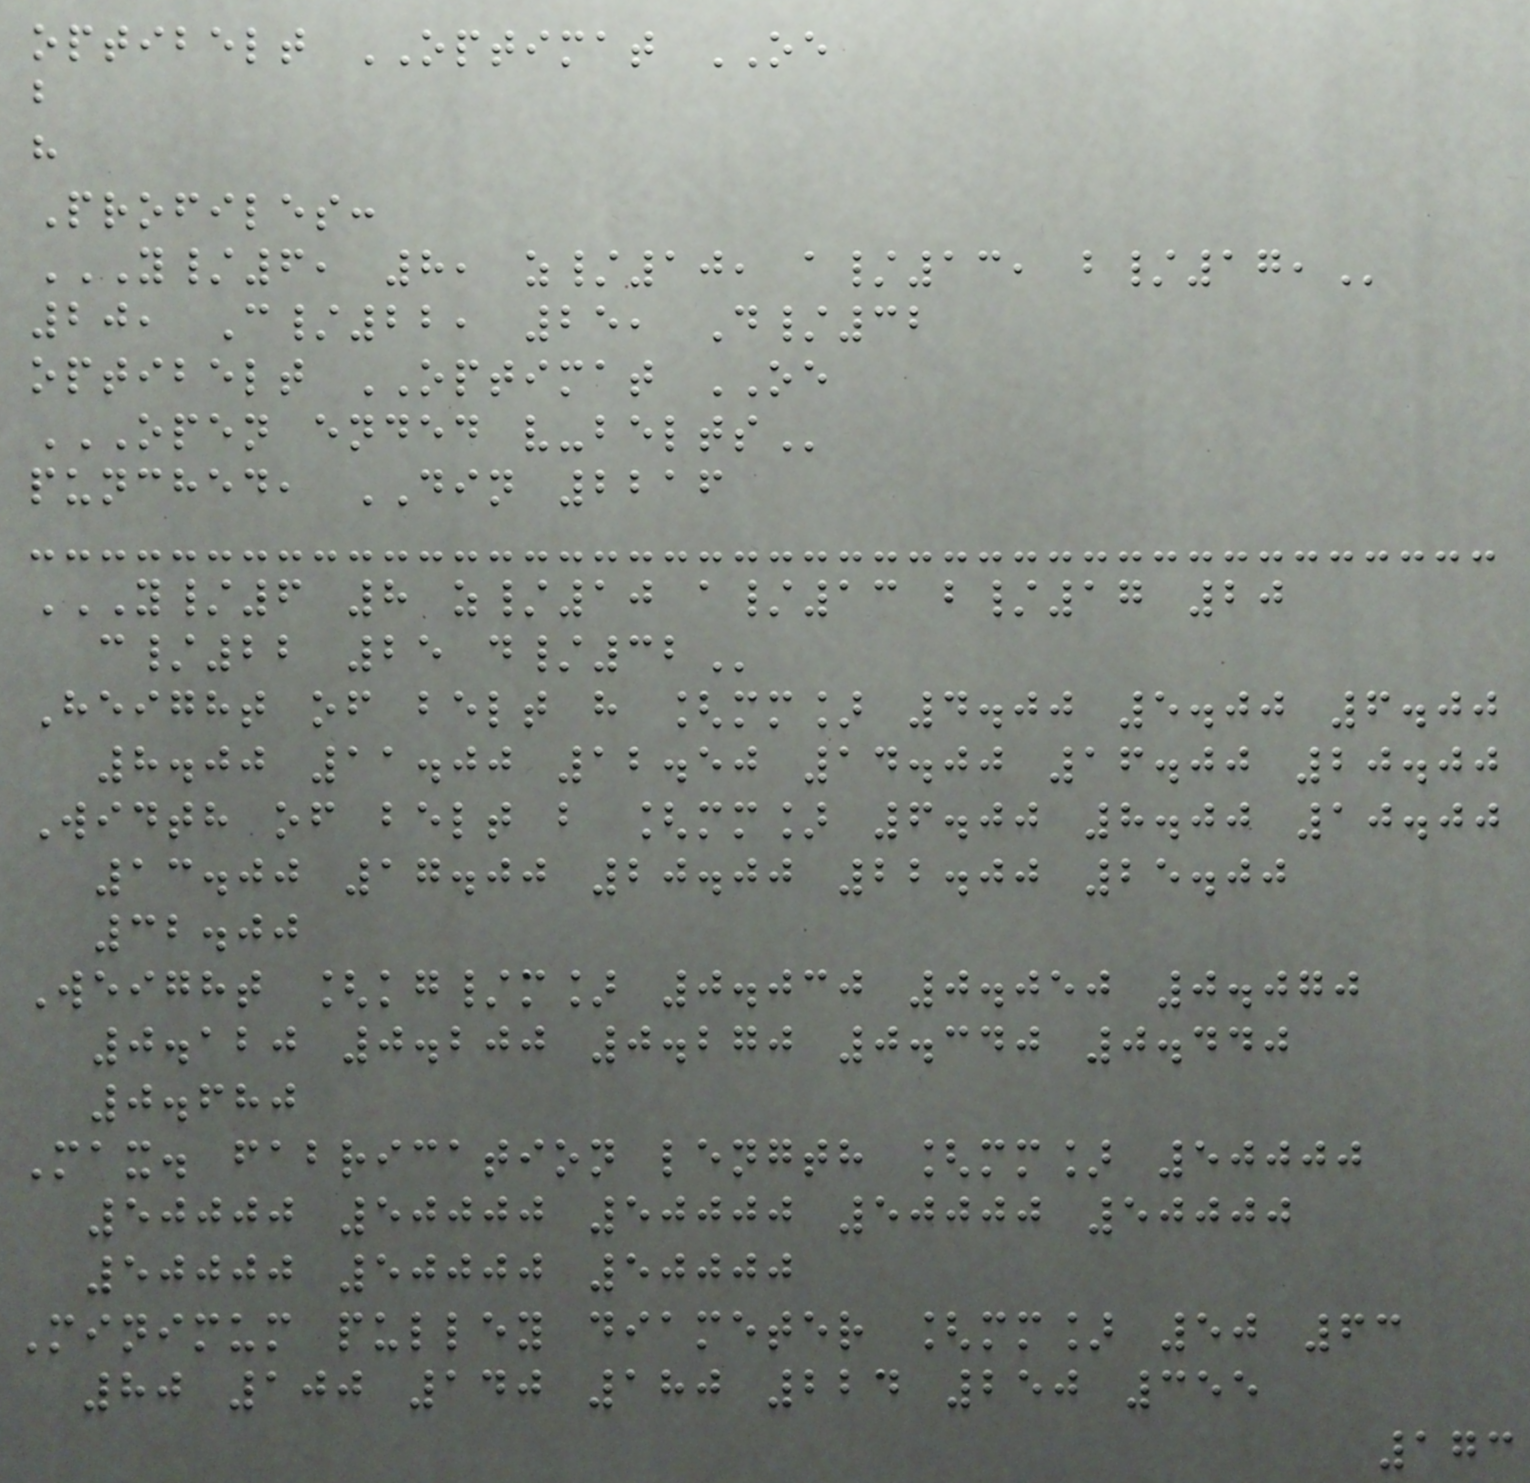optibelt OPTIMAT OE
b
h
Profiles:
Y/6, 8, Z/10, A/13, B/17,
20, C/22, 25, D/32
optibelt OPTIMAT OE
OPEN ENDED V-BELTS
punched, DIN 2216
Y/6 8 Z/10 A/13 B/17 20
C/22 25 D/32
Height of belt h [mm] 4.00 5.00 6.00
8.00 11.00 12.50 14.00 16.00 20.00
Width of belt b [mm] 6.00 8.00 10.00
13.00 17.00 20.00 22.00 25.00
32.00
Weight [kg/m] 0.030 0.050 0.070
0.120 0.200 0.270 0.340 0.440
0.680
Max. fabrication length [mm] 50000
50000 50000 50000 50000 50000
50000 50000 50000
Minimum pulley diameter [mm] 50 63
80 100 140 180 224 250 355
173
